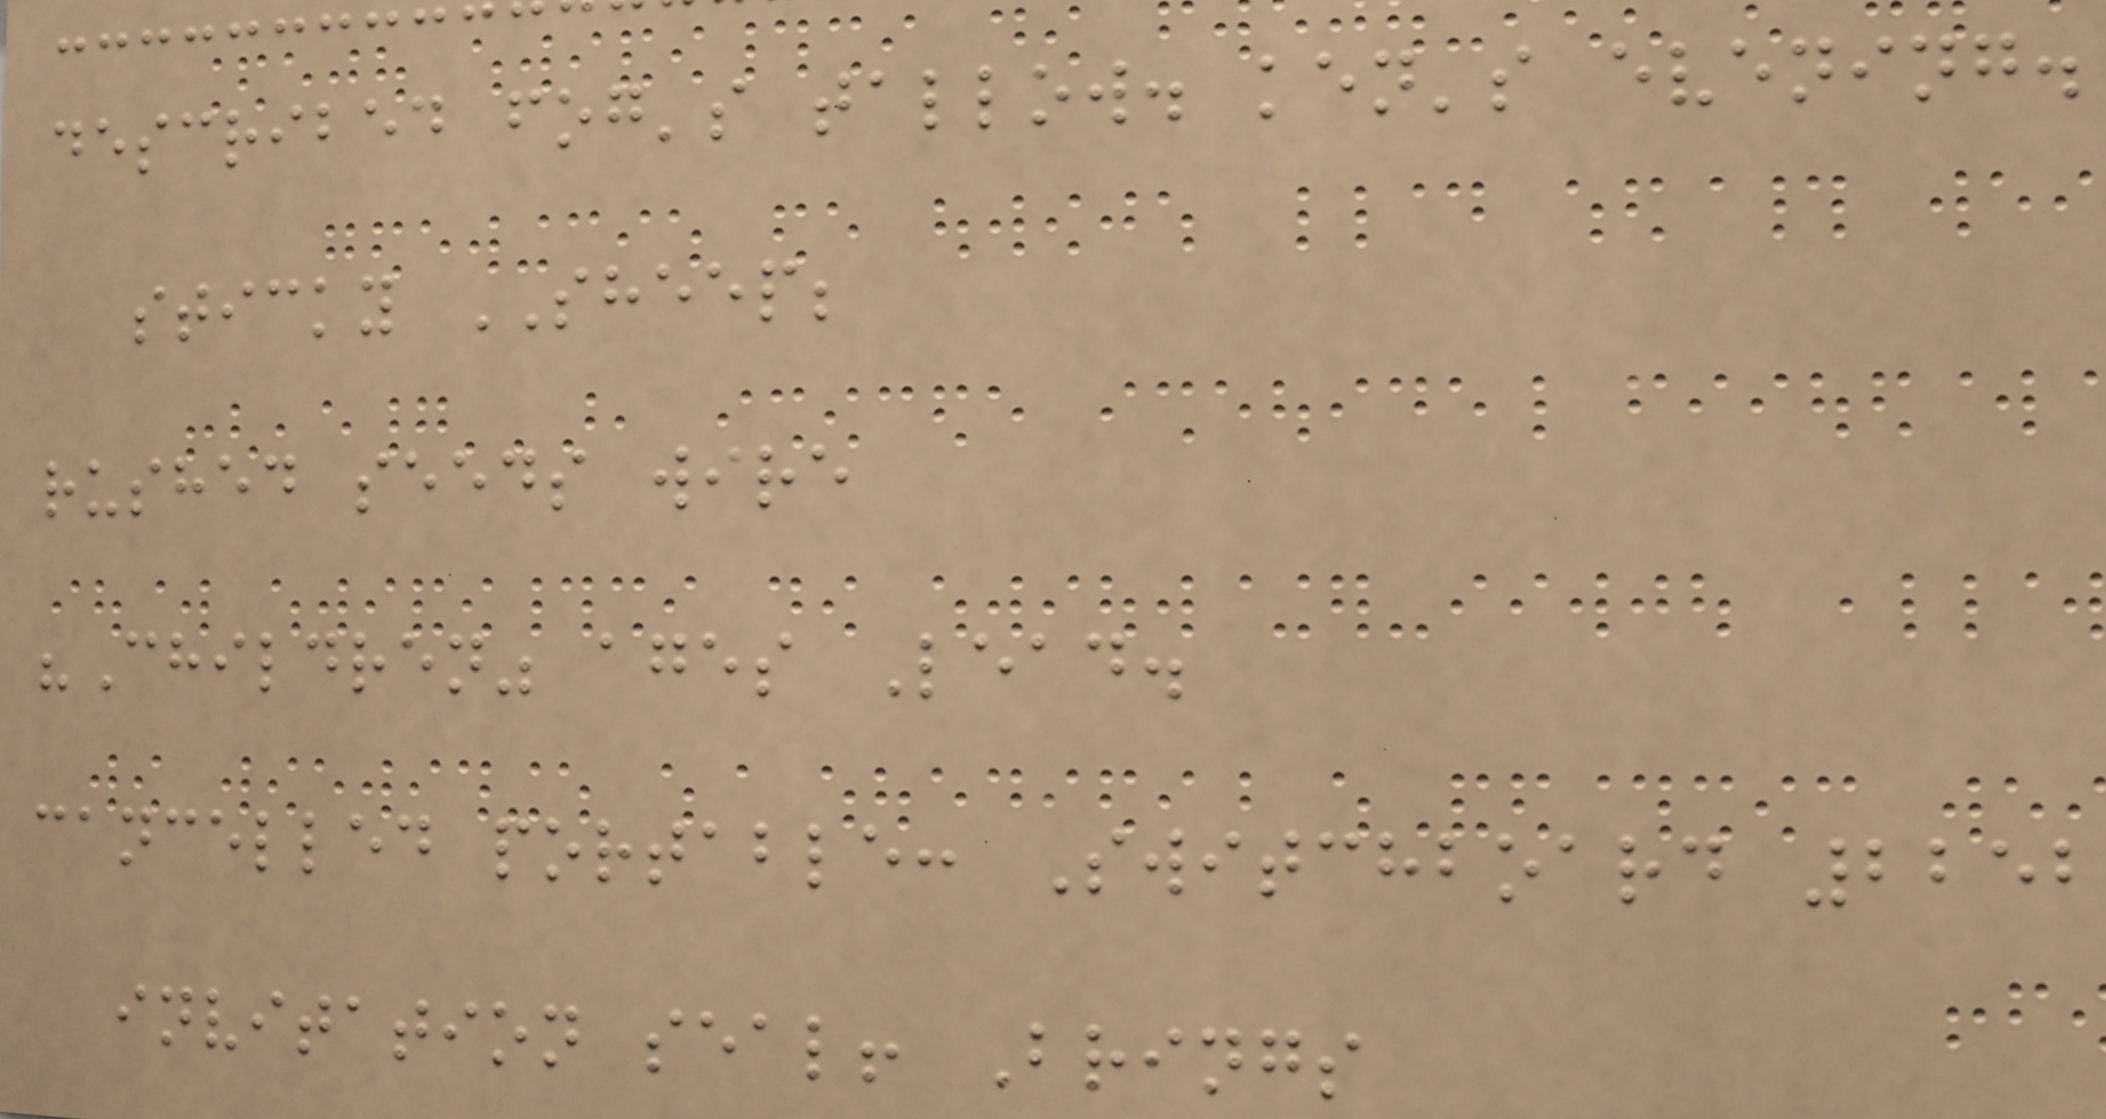described fog's tallow. ken's evening.
sticky SHEEP;
rushed seeds wire
"Children" ages Lead.
cancelled portable: Switchboard 2252
invitation seal! Brings
